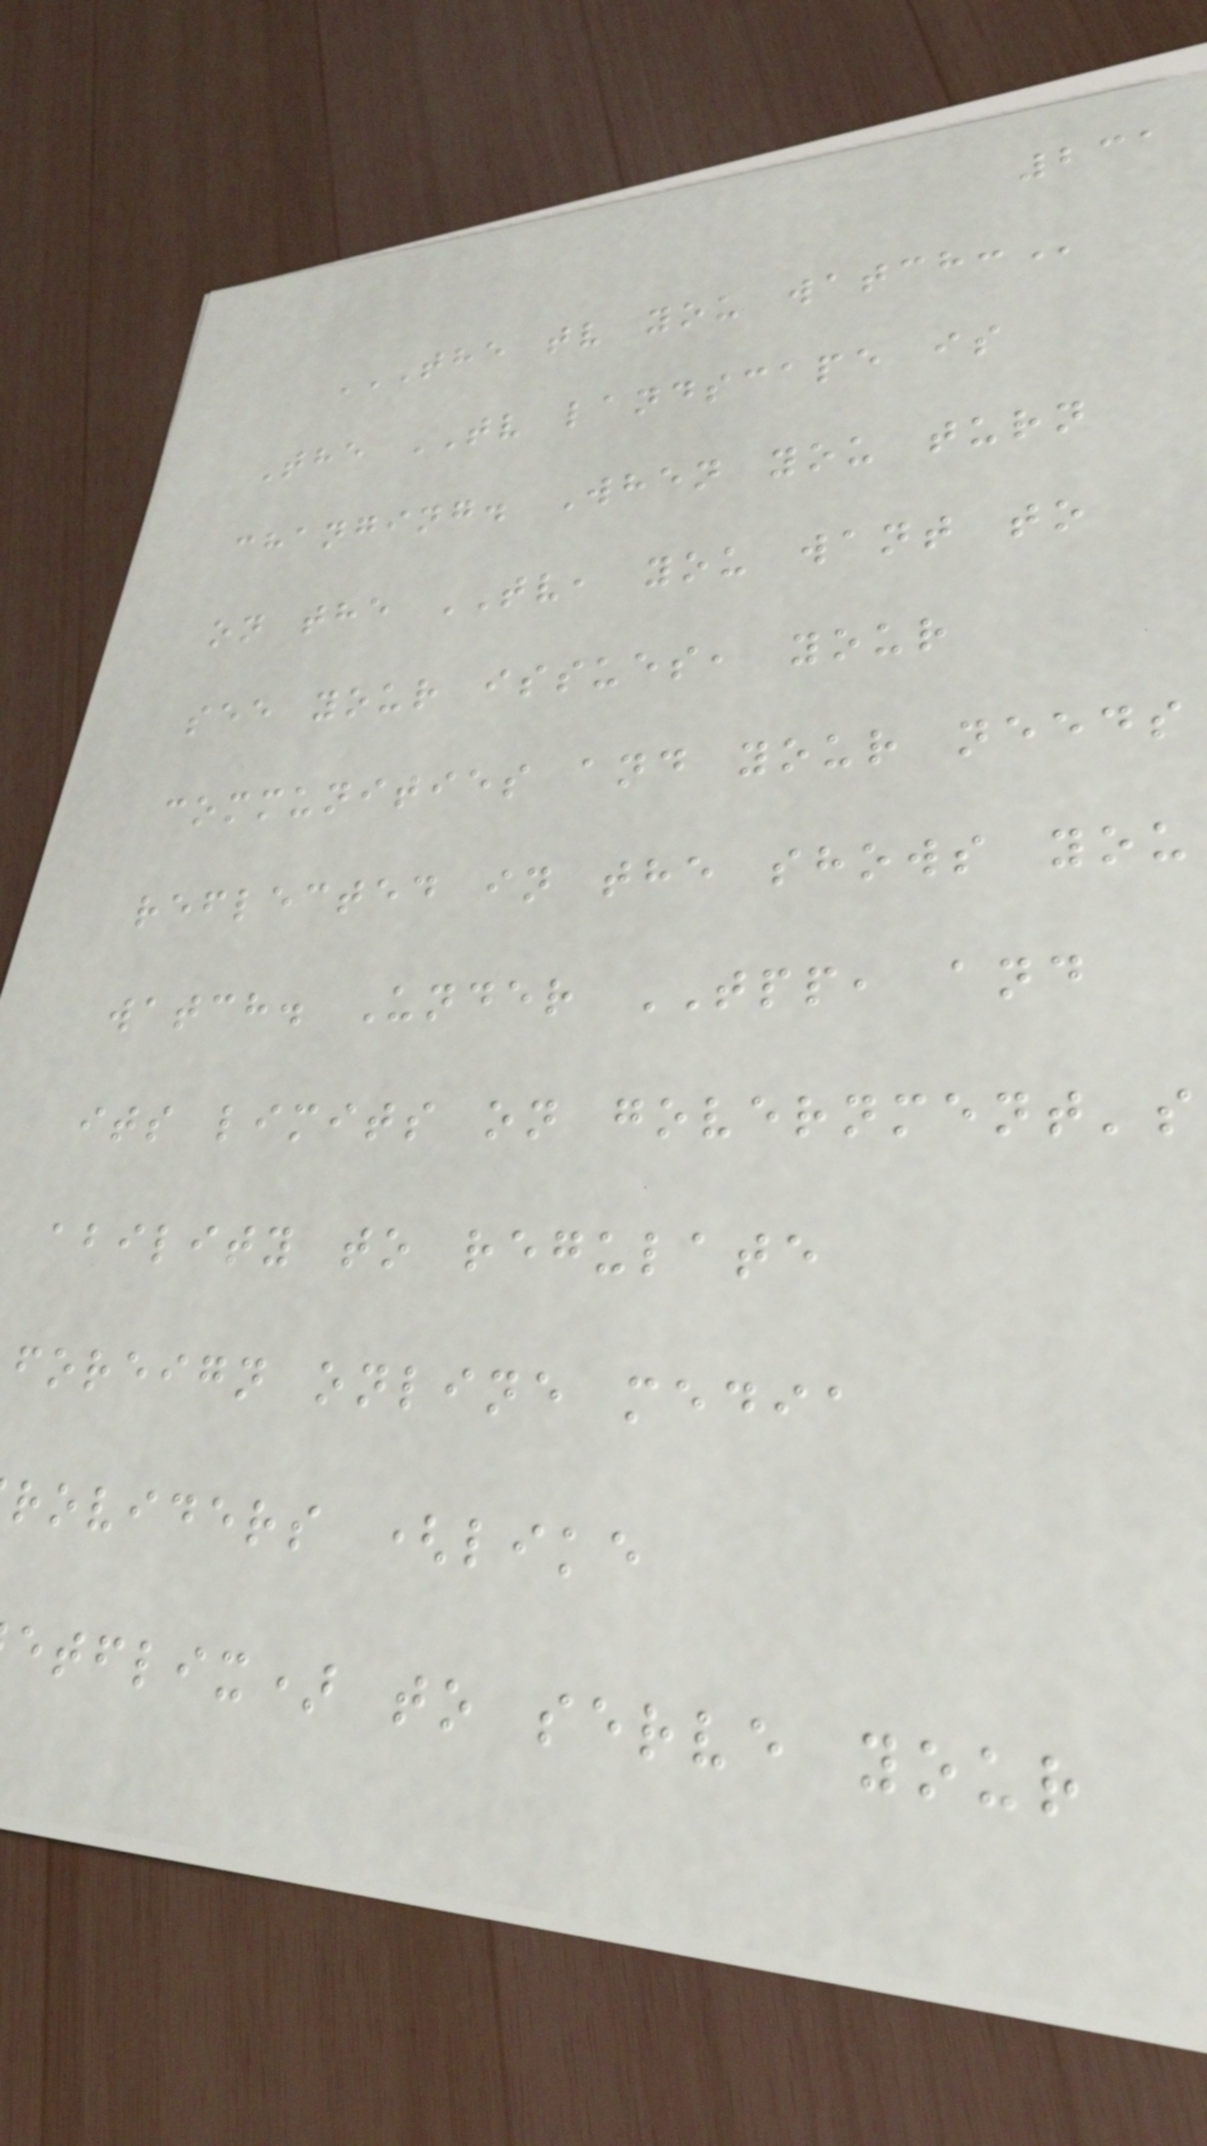231
THE TV YOU WATCH:
The TV landscape is
changing. When you turn
on the TV, you want to
see your issues, your
communities and your needs
reflected in the shows you
watch. Under TPP, and
its limits on government's
ability to regulate
foreign online media
roviders (like
etflix) to serve your
